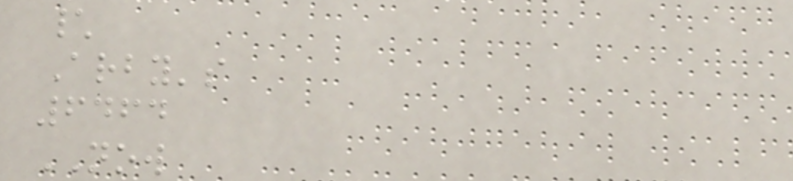\
Arby's
6464
NOW
